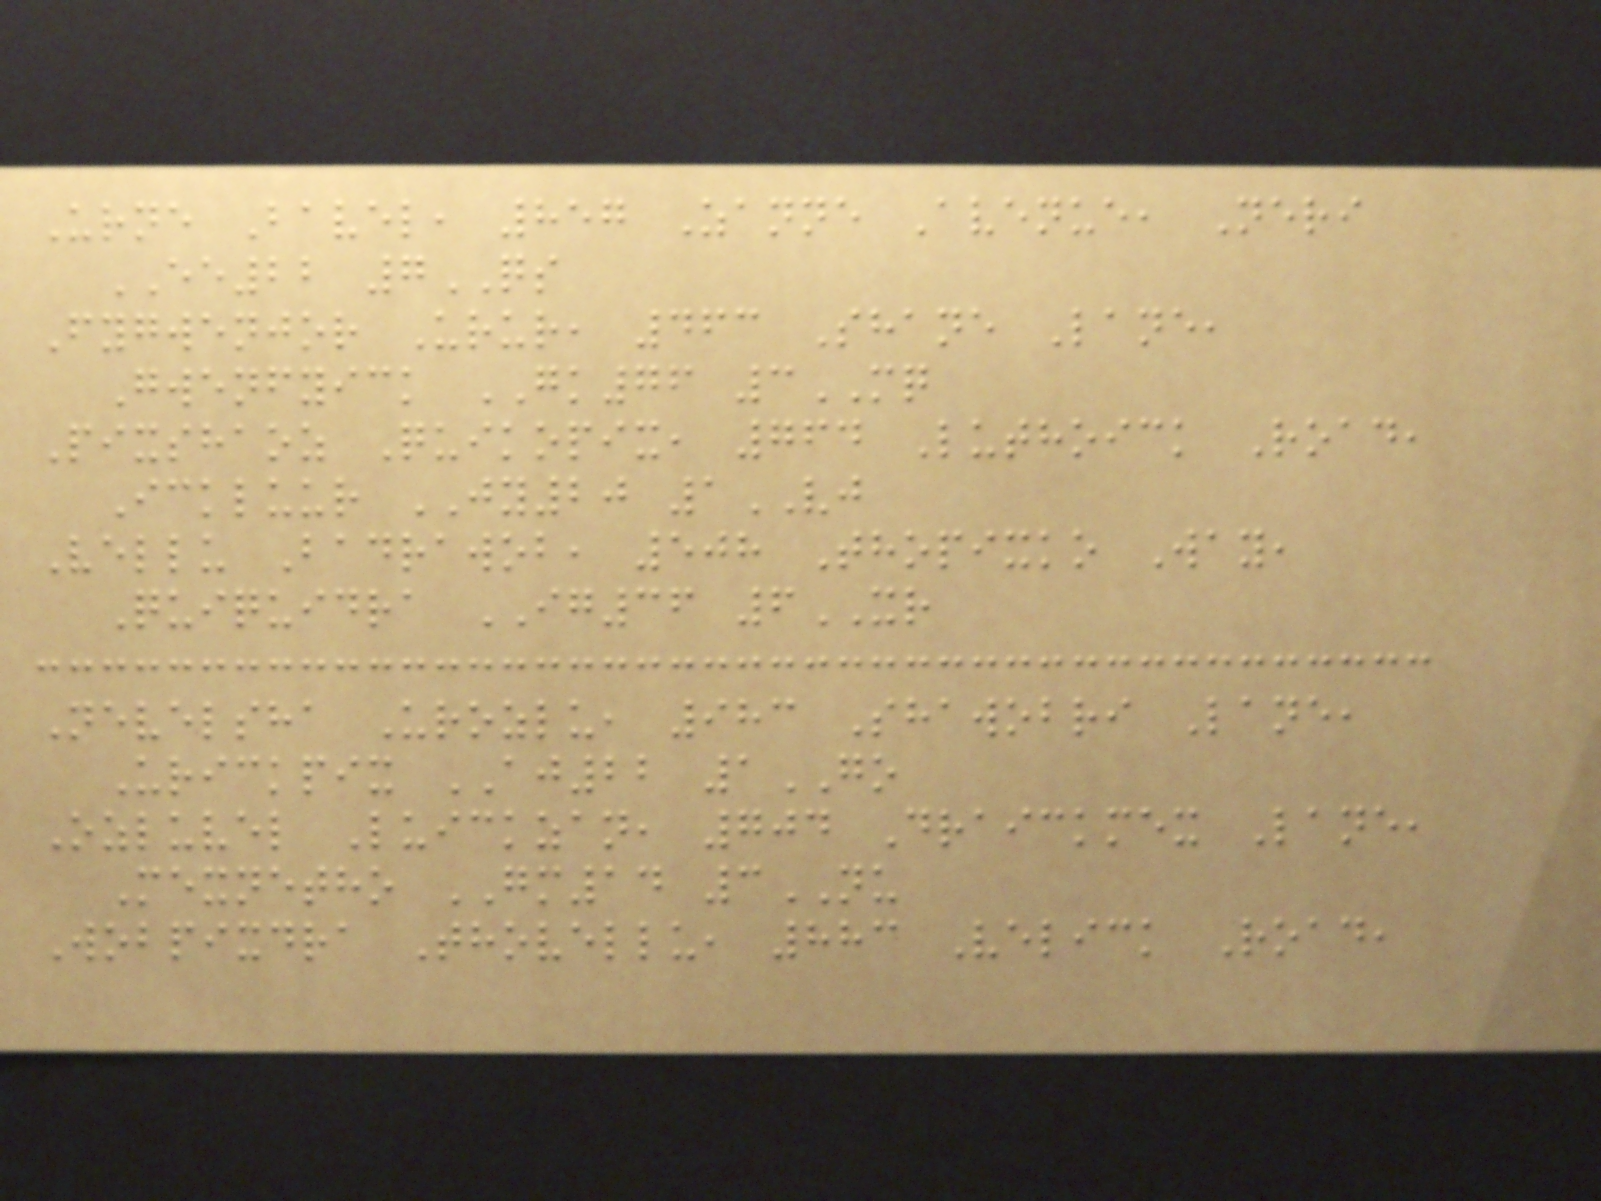Urne Bavel, 857 Zanne Avenue, Neri
EE22 7QS
Fygwenjor Urur, 463 Shane Lane,
Gwenfyick GK76 3MQ
Pixshaoz Quikopix, 764 Luthoick Road,
Ickluur JY20 1VJ
Vellu Badrawob, 508 Thopixko Way,
Quiquidra IG36 6XR
Nevelsha Urozlu, 983 Shawobri Lane,
Urickpix AJ22 1GO
Ozluvel Luickzan, 704 Draickmex Lane,
Mexnetho GM14 3NU
Wobpixdra Thovellu, 883 Velick Road,
